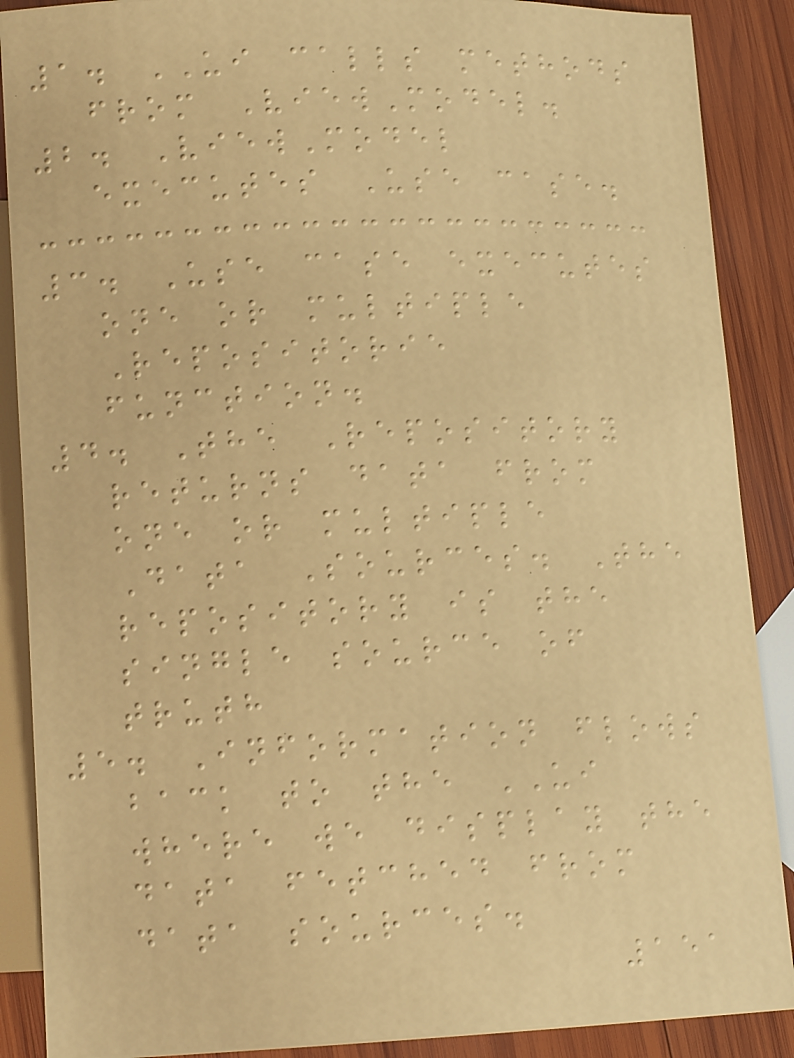1. UI calls methods
from ViewModel.
2. ViewModel
executes Use case.
3. Use case executes
one or multiple
Repositorie
function.
4. The Repository
returns data from
one or multiple
Data Sources. The
repository is the
single source of
truth
5. Information flows
back to the UI
where we display the
data fetched from
data sources.
151
